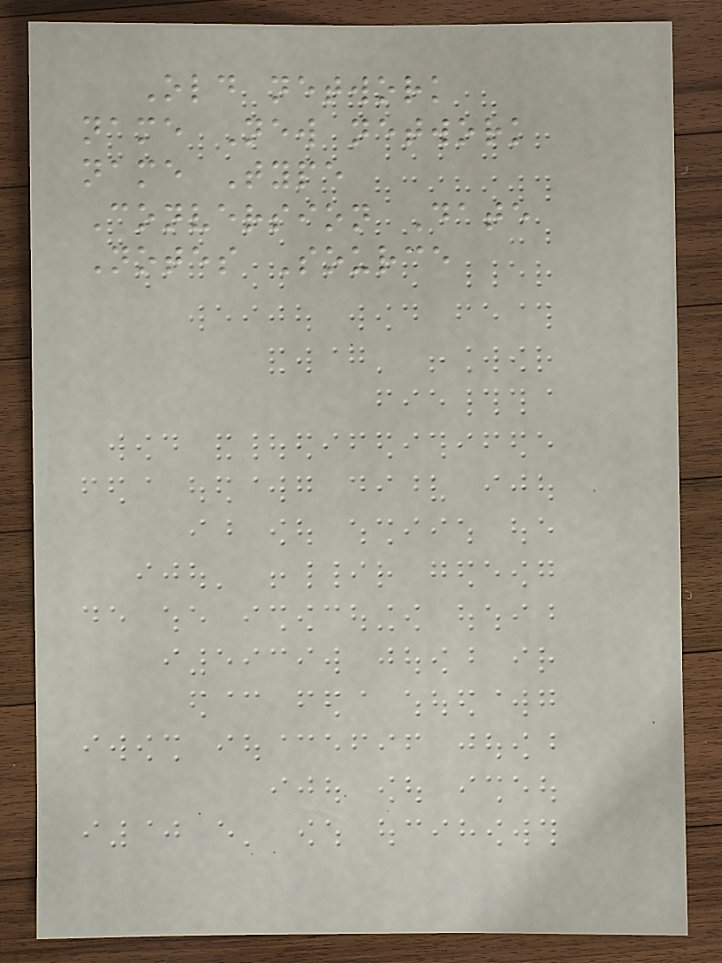Old network
name New network
name Type
Conversion Date
Notes Source
